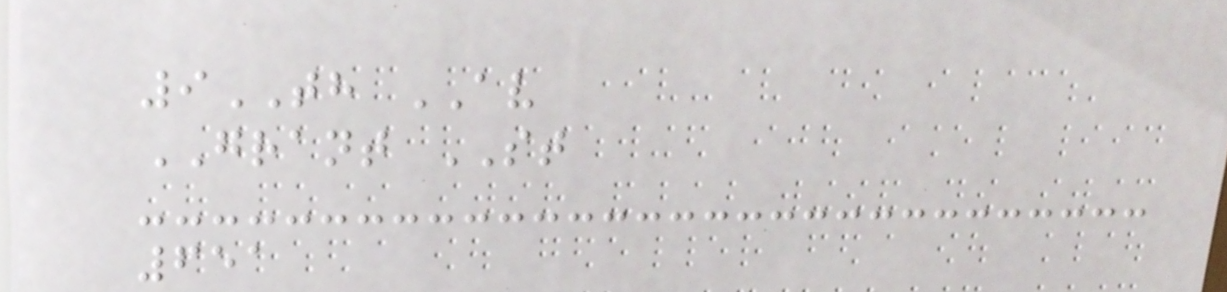9TH AV
GRANT ST
651
